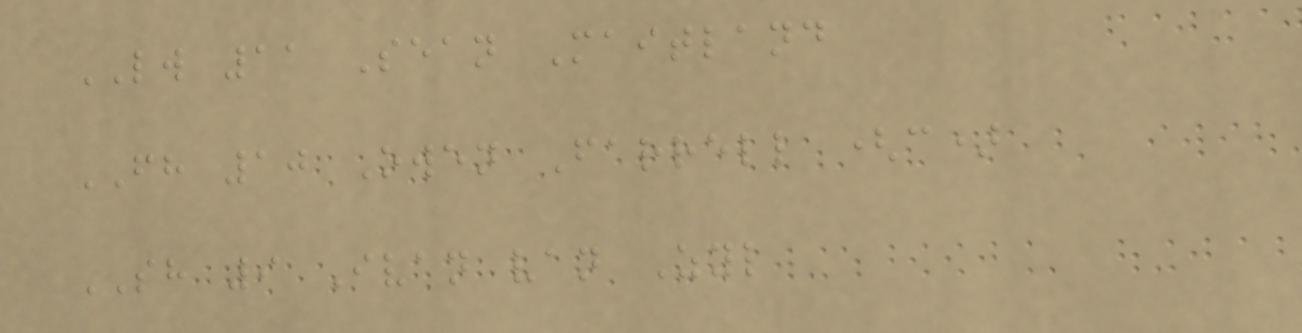LW 11 Sean Maitland
FH 10 Owen Farrell (c)
SH 9 Ivan van Zyl
